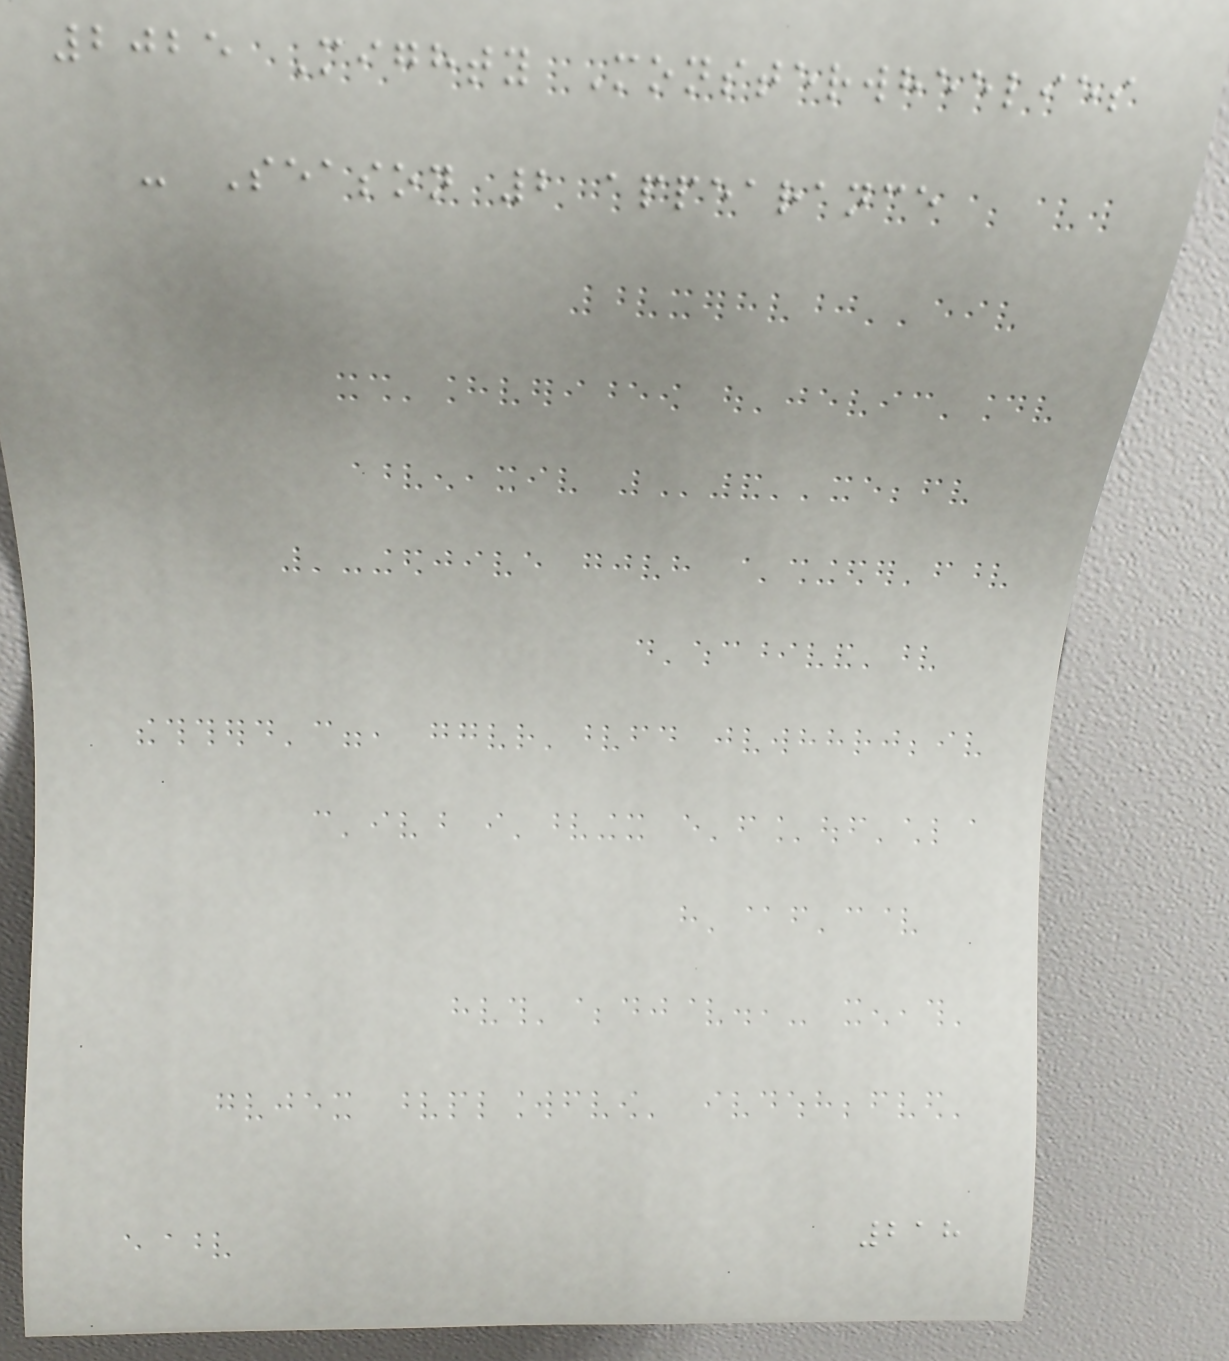2025 Mighty Monsterwheelies
- Season 2 appearance
218
